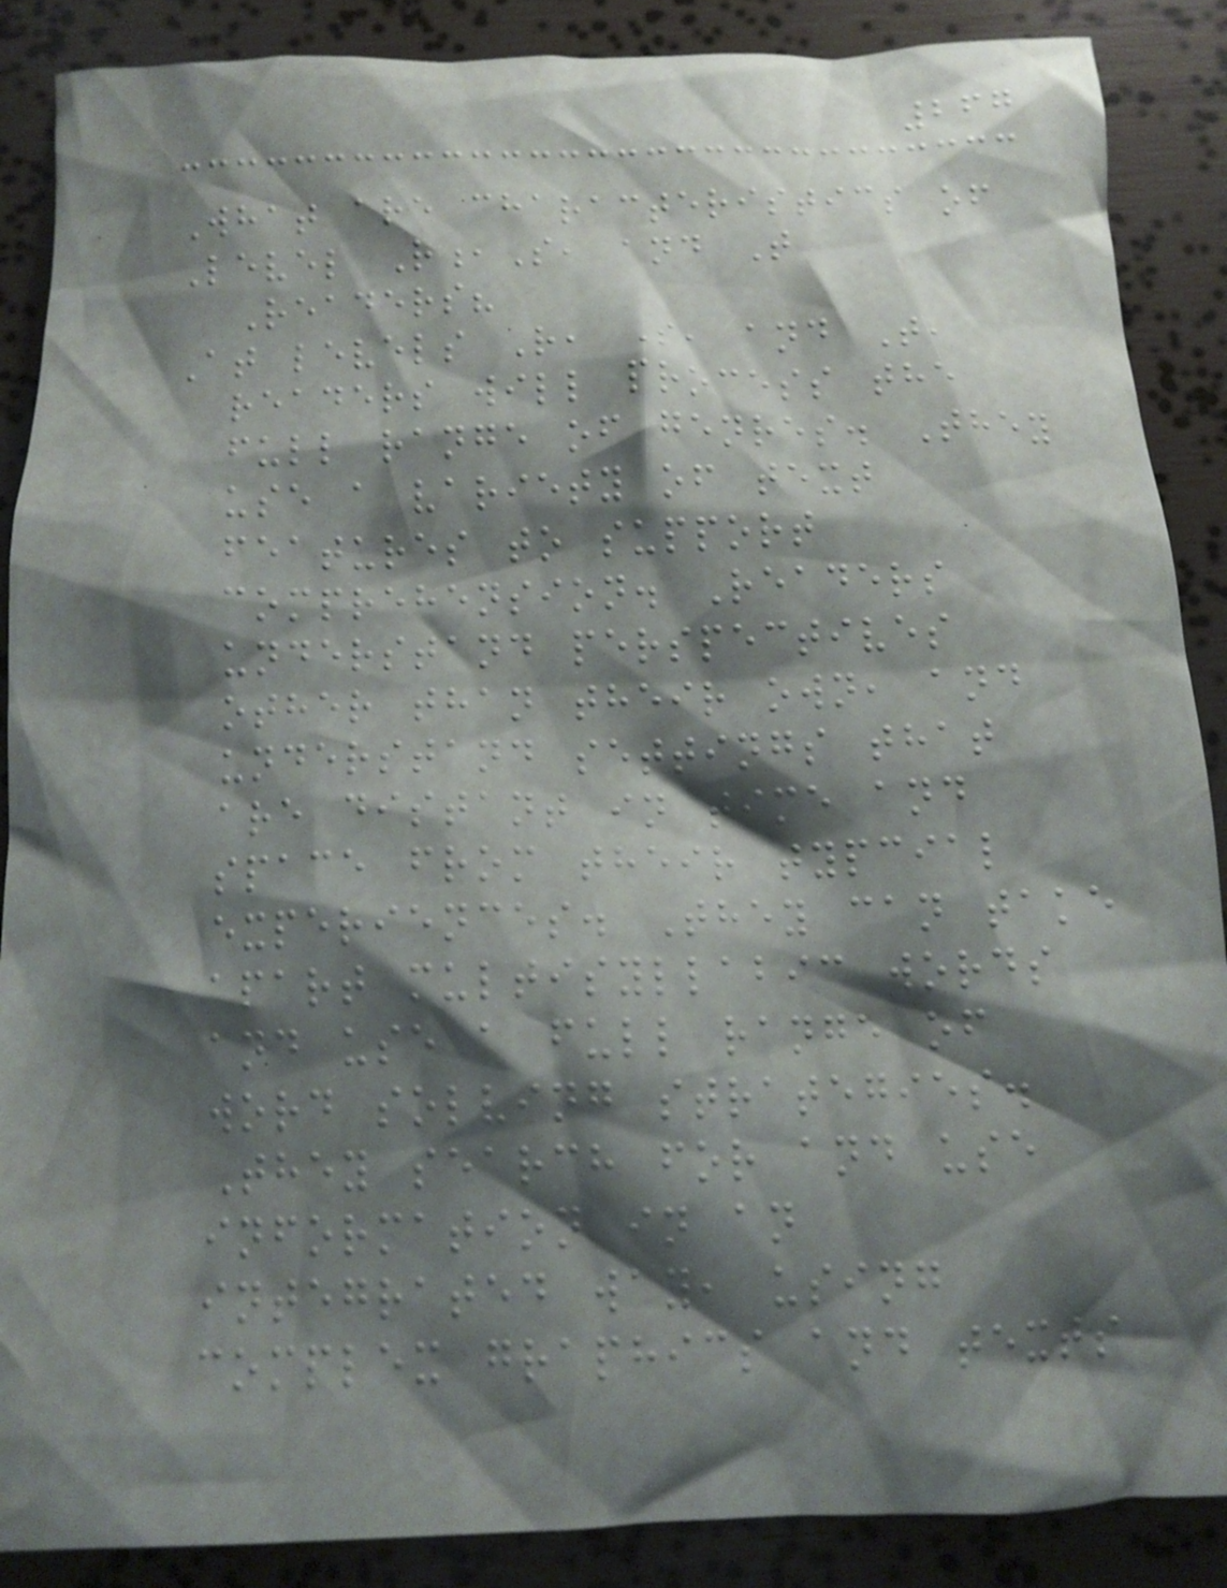267
What are characteristics of
Level R,S, and T
Readers?
At levels R, S, and T,
readers will process the
full range of genres. They
use a variety of text
features to support
comprehension. Readers
understand perspectives
other than their own, and
understand settings that
are distant in time and
space from their typcial
experiences. They can take
apart multisyllabic words
and use a full range of
word solving strategies.
They search for and use
information in an
integrated way, using
complex graphics and texts
